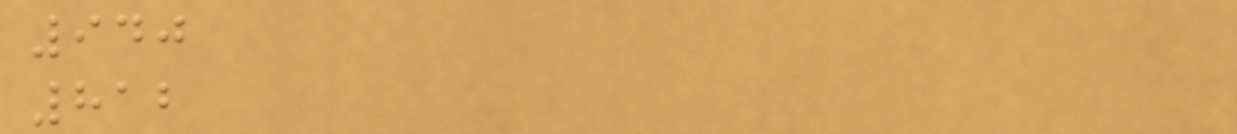940
812
